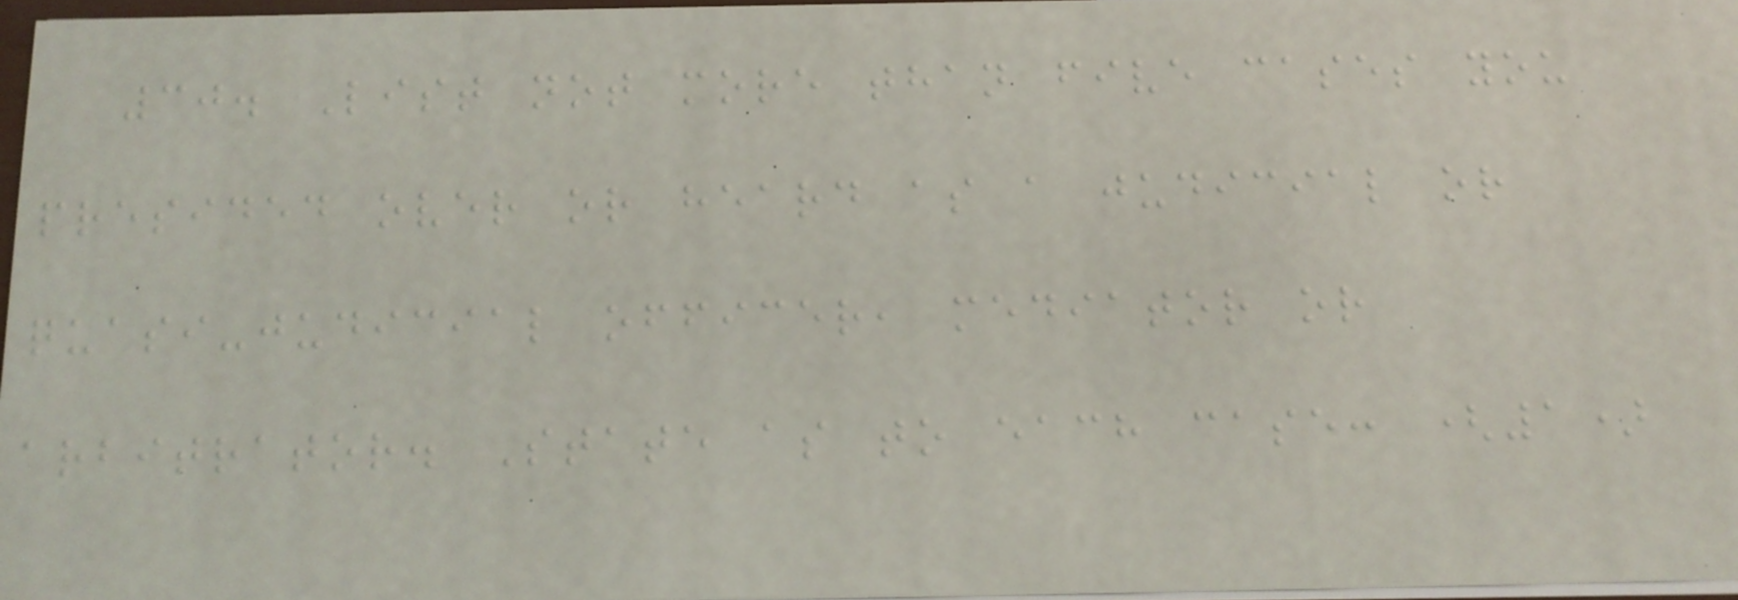30. List not more than five cases you
presided over or heard as a judicial or
quasi-judicial officer, mediator or
arbitrator. State as to each case: (1)
